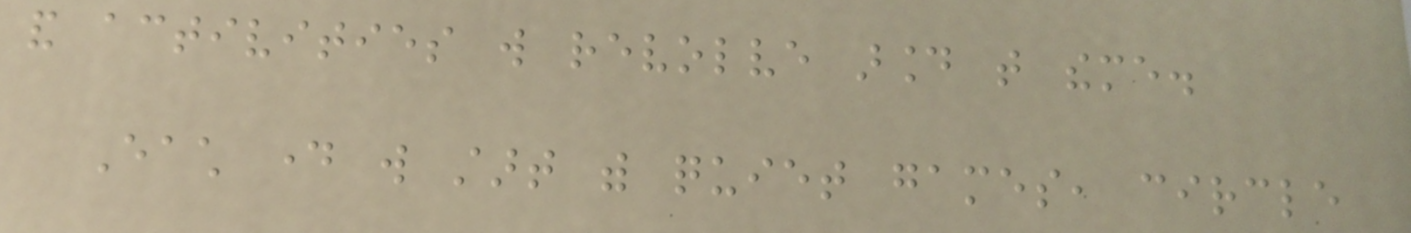and activities will revolve around that theme.
Each day will start with quiet games, circle
